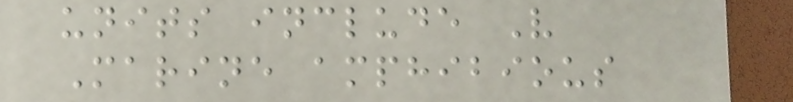units include V
Marine amphibious
